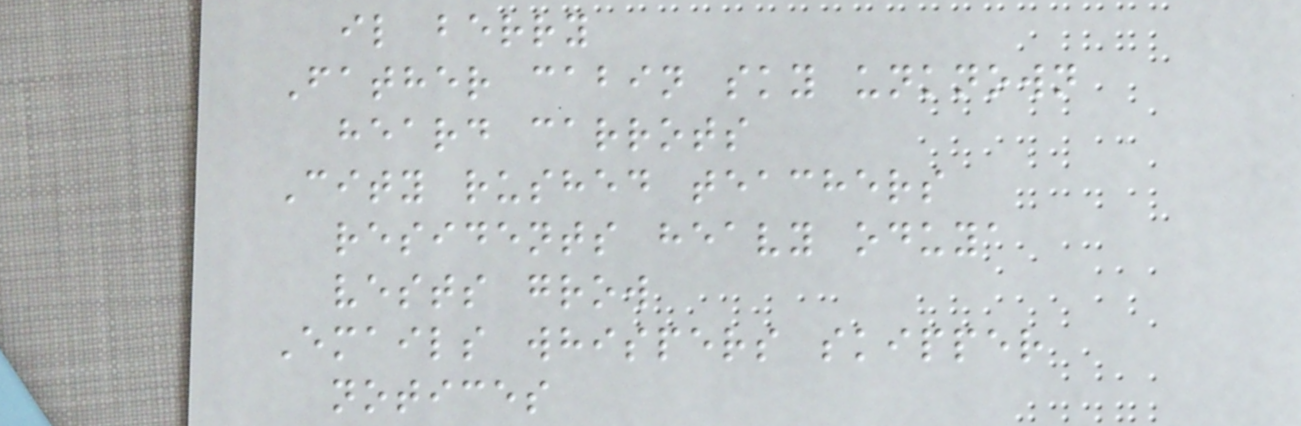il berry
Father cabin sky unknown
heard carrots
City rushed teachers
residents heavy oduya
vests grow
Emails whispers skipper
notices
